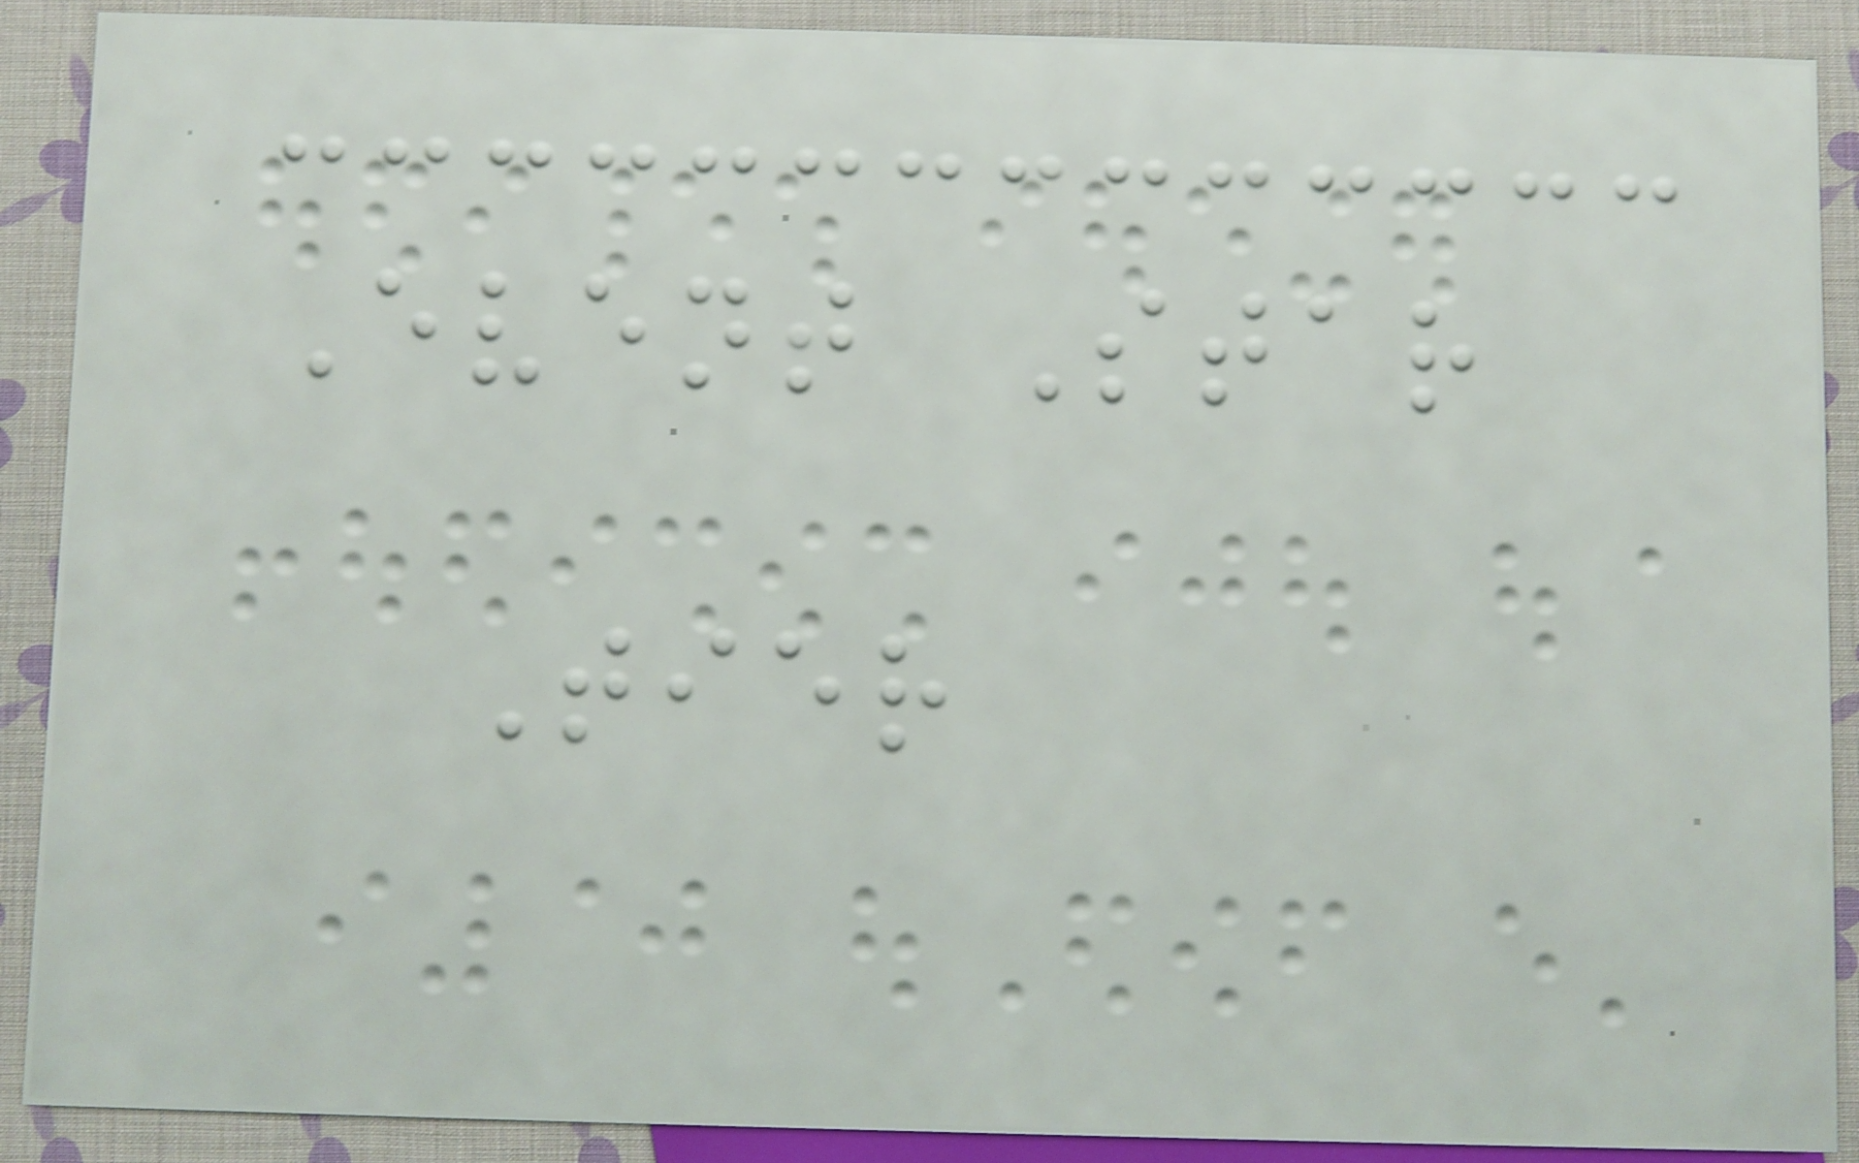Event Star
Tier
